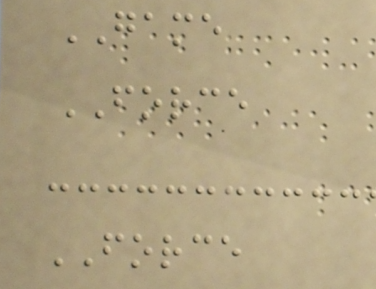GAME
FORCE
FORCE
